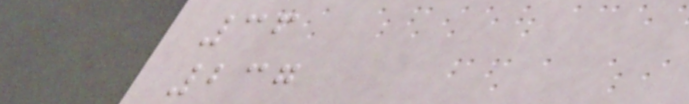36
237
